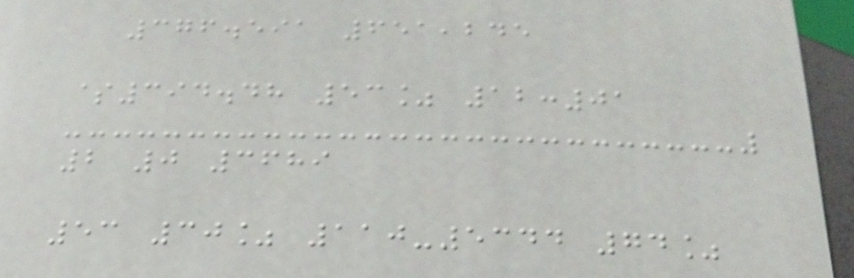376.591 651,245
$394.48 53% 12:01
2 0 3689
53 30% 110-5344 74%
